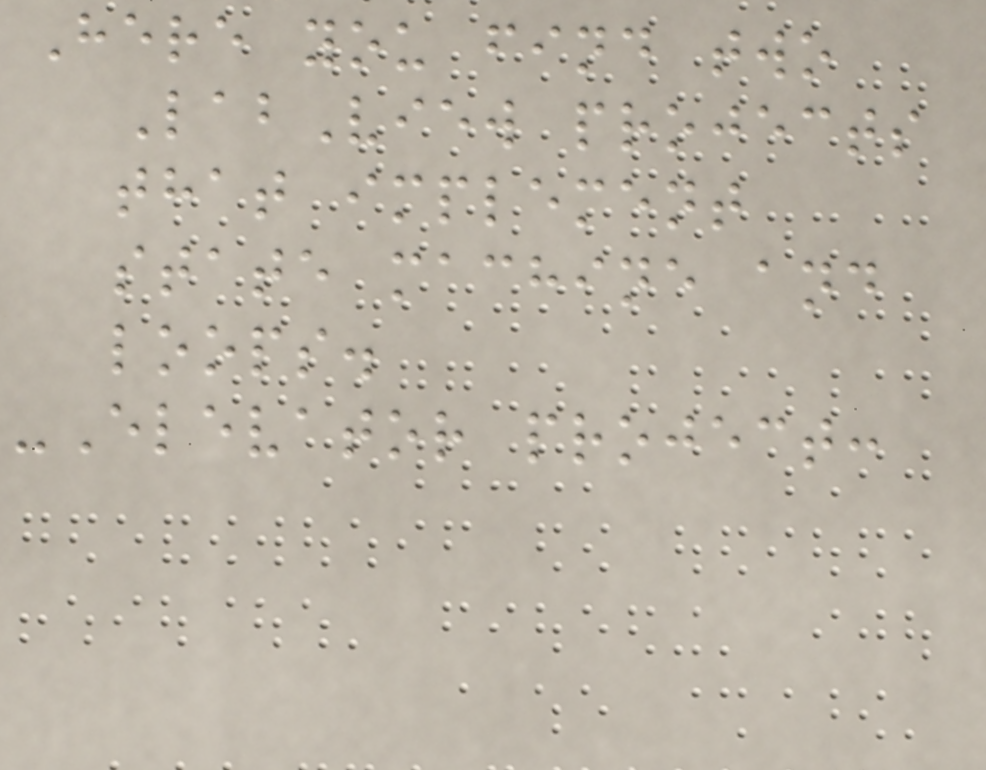Here you find two
LabView projects
that implement
state machine and
loops.
-Elevator project:
